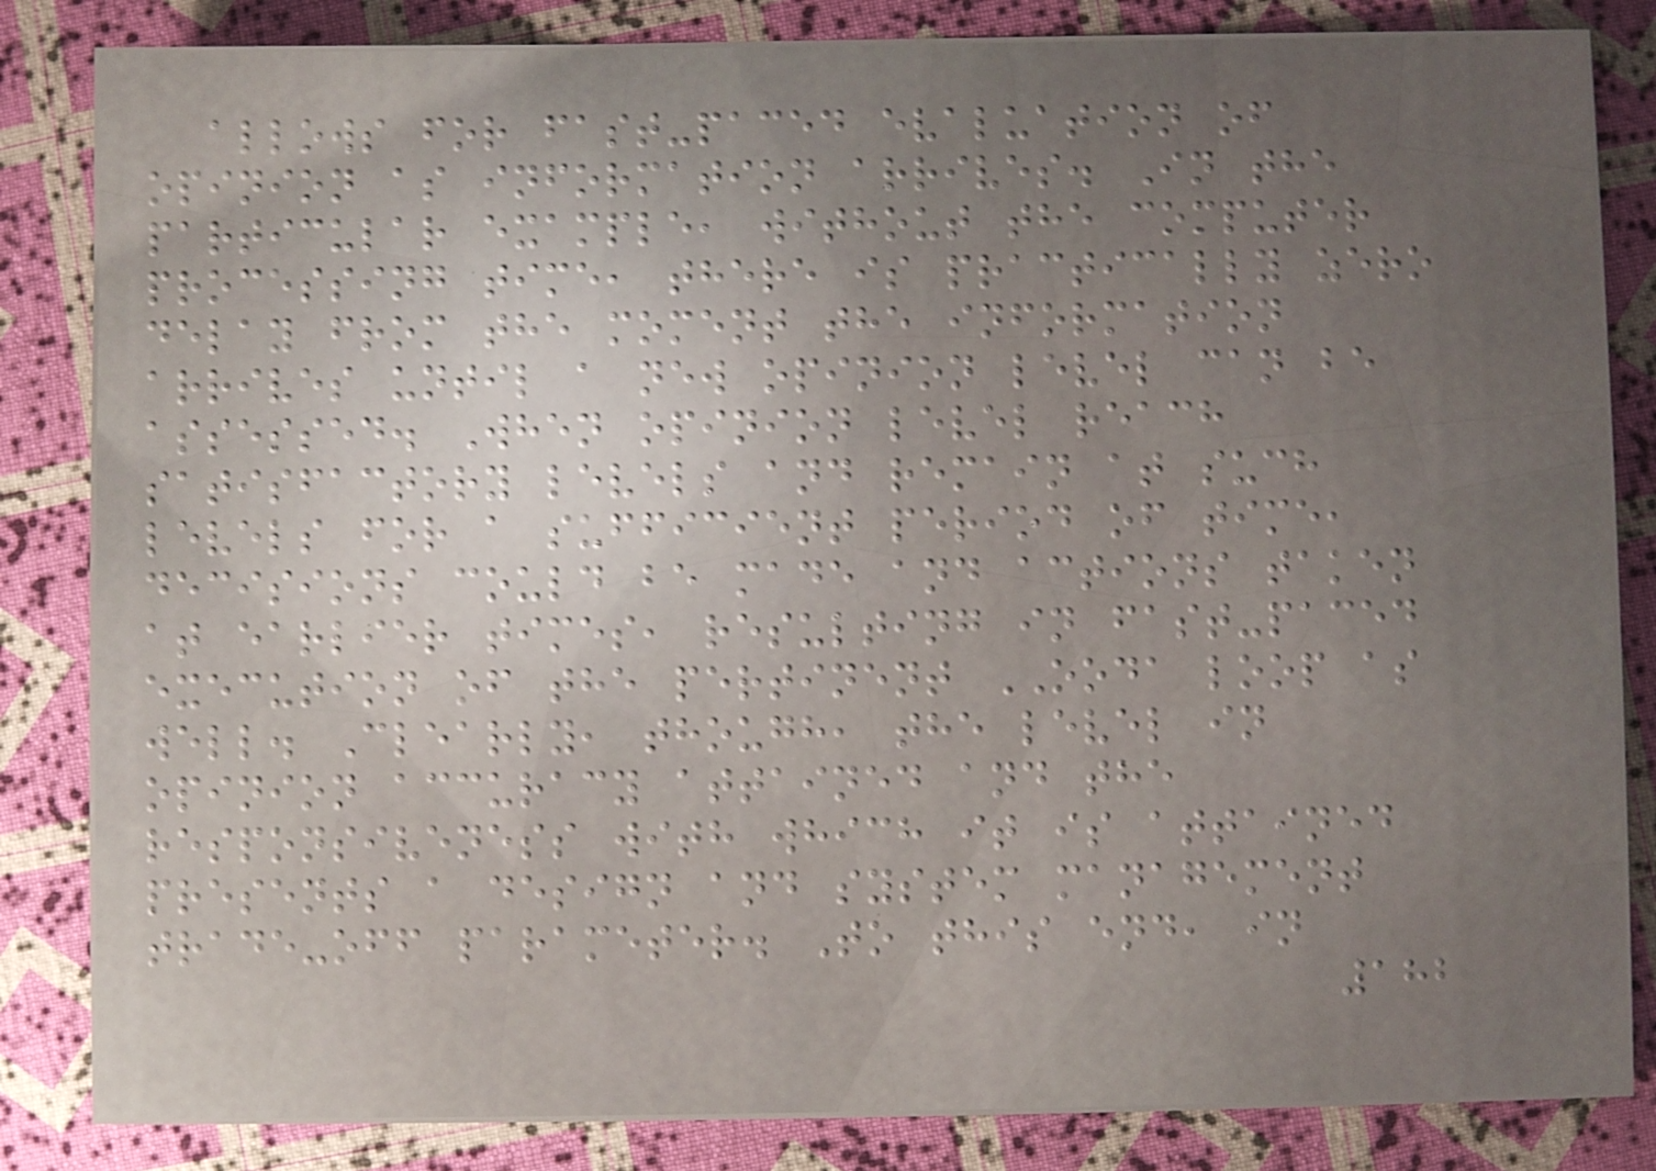allows for fast-paced evaluation of
opinion as information arrives. In the
particular example, without the computer
processing time, there is practically zero
delay from the moment the information
arrives until a new opinion level can be
assessed. When opinion level reach
satisfactory levels and remain at such
levels for a sufficient period of time,
decisions could be made and actions taken
at earlier times, resulting in fast-paced
execution of the pertinent OODA loop as
well. Clearly, though, the level in
opinion accuracy attained and the
responsiveness with which it is attained
presents a design and system management
trade-off parameter. To this end, in
182
